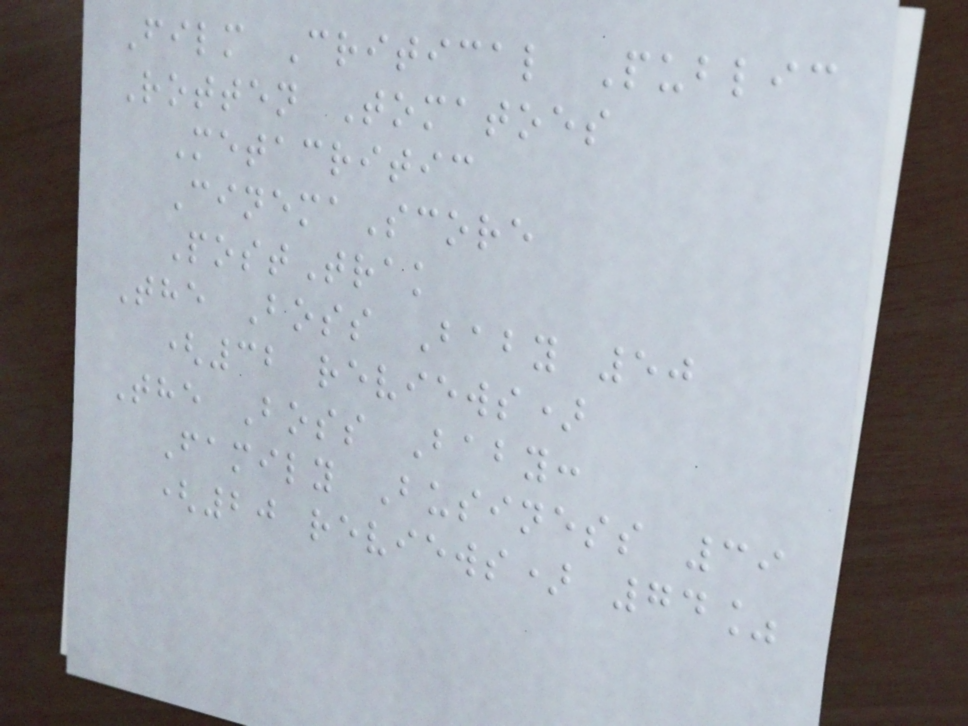Film Critical Public
Rotten Tomatoes
Metacritic
CinemaScore
PostTrak
The Boss Baby 50
(32 reviews)
The Boss Baby:
Family Business 39
(20 reviews) 74%
